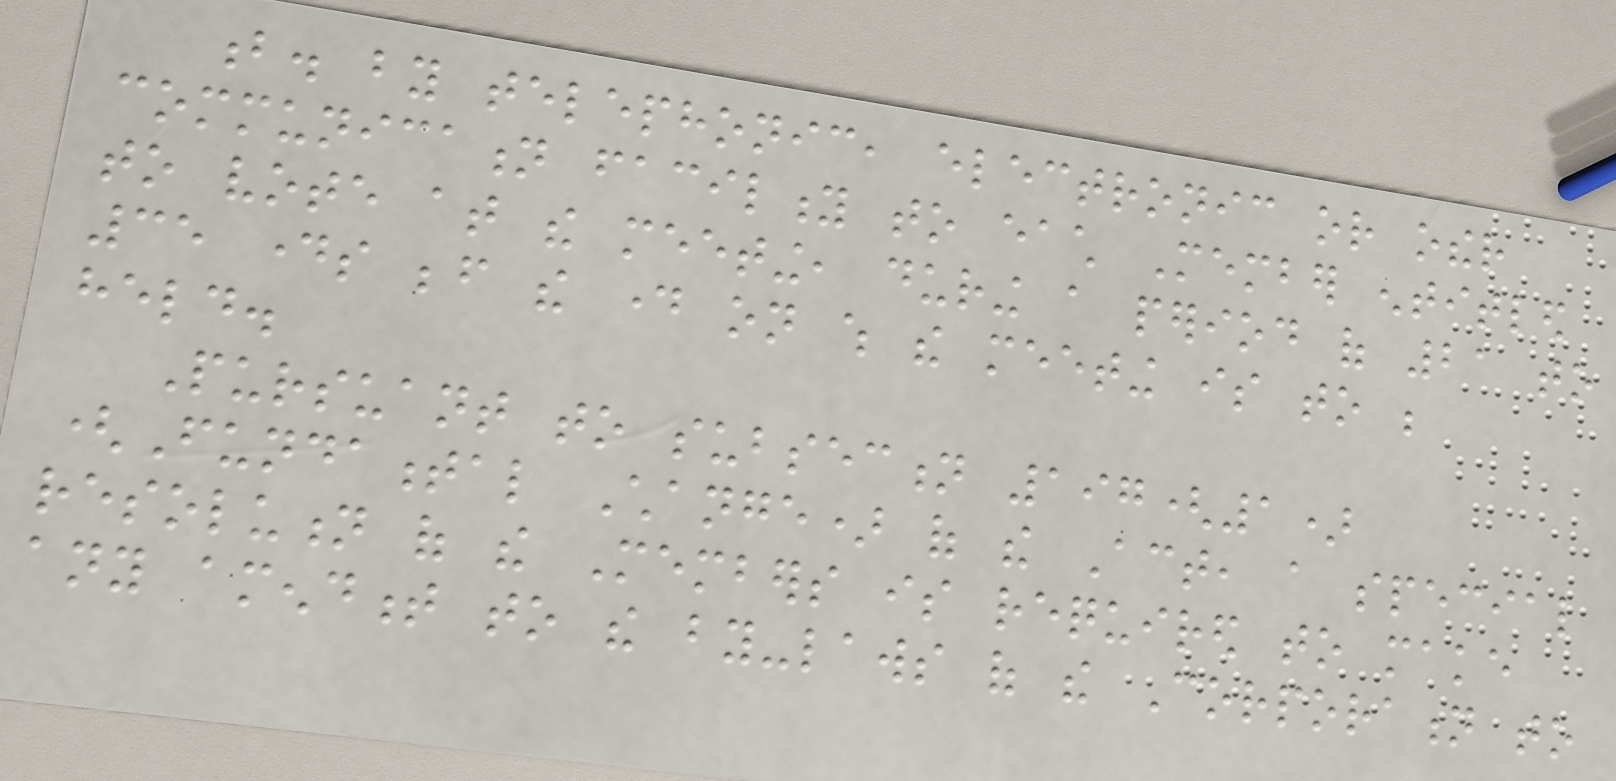b. by telephonic, electronic or other
communication facility to each Member entitled
to vote at the meeting, during a period of 21 to
35 days before the day on which the meeting is to be
held.
Pursuant to subsection 197(1)
(Fundamental Change) of the Act, a special
resolution of the Members is required to make
any amendment to the by-laws of the Corporation to
